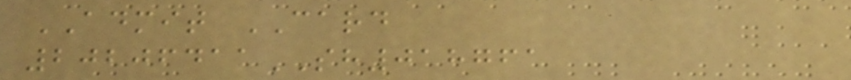ADMIT CARD
20206411SH018761
